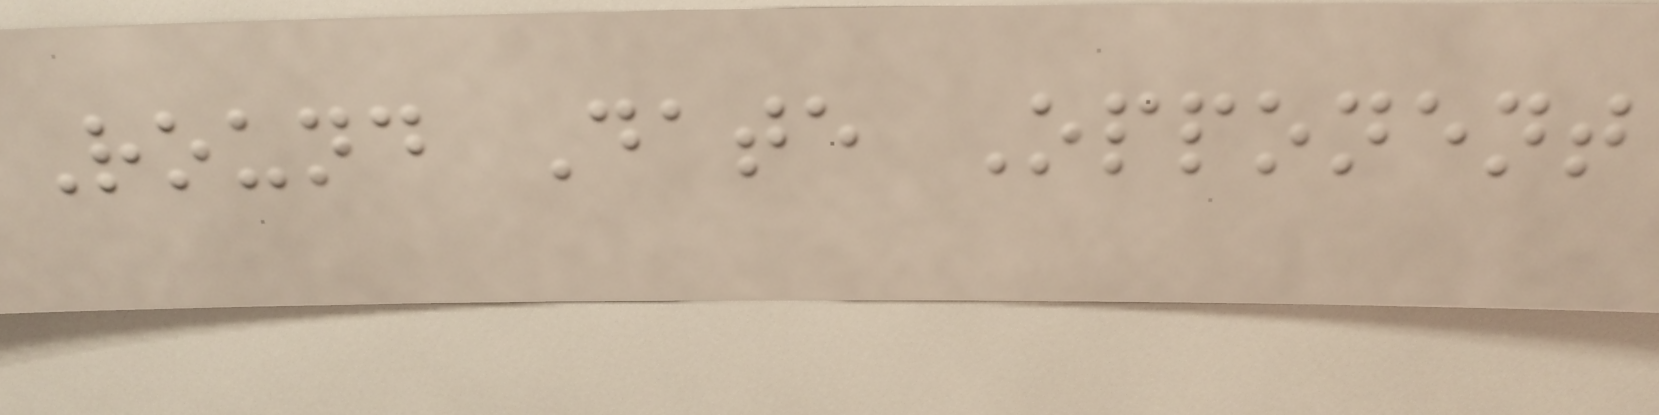Round Date Opponent
